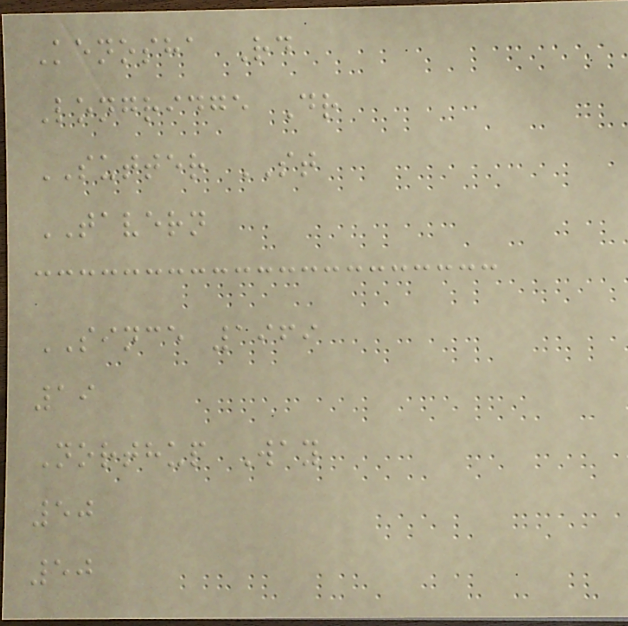Kenosha Rd
Longridge Dr
SUTTER ST
TAVERN
SINCE 1969
19
Northup Way
50
50
